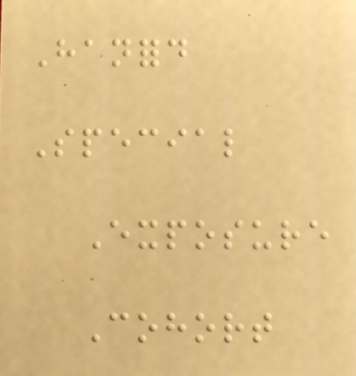Hanford
Special
Exposure
Cohort
